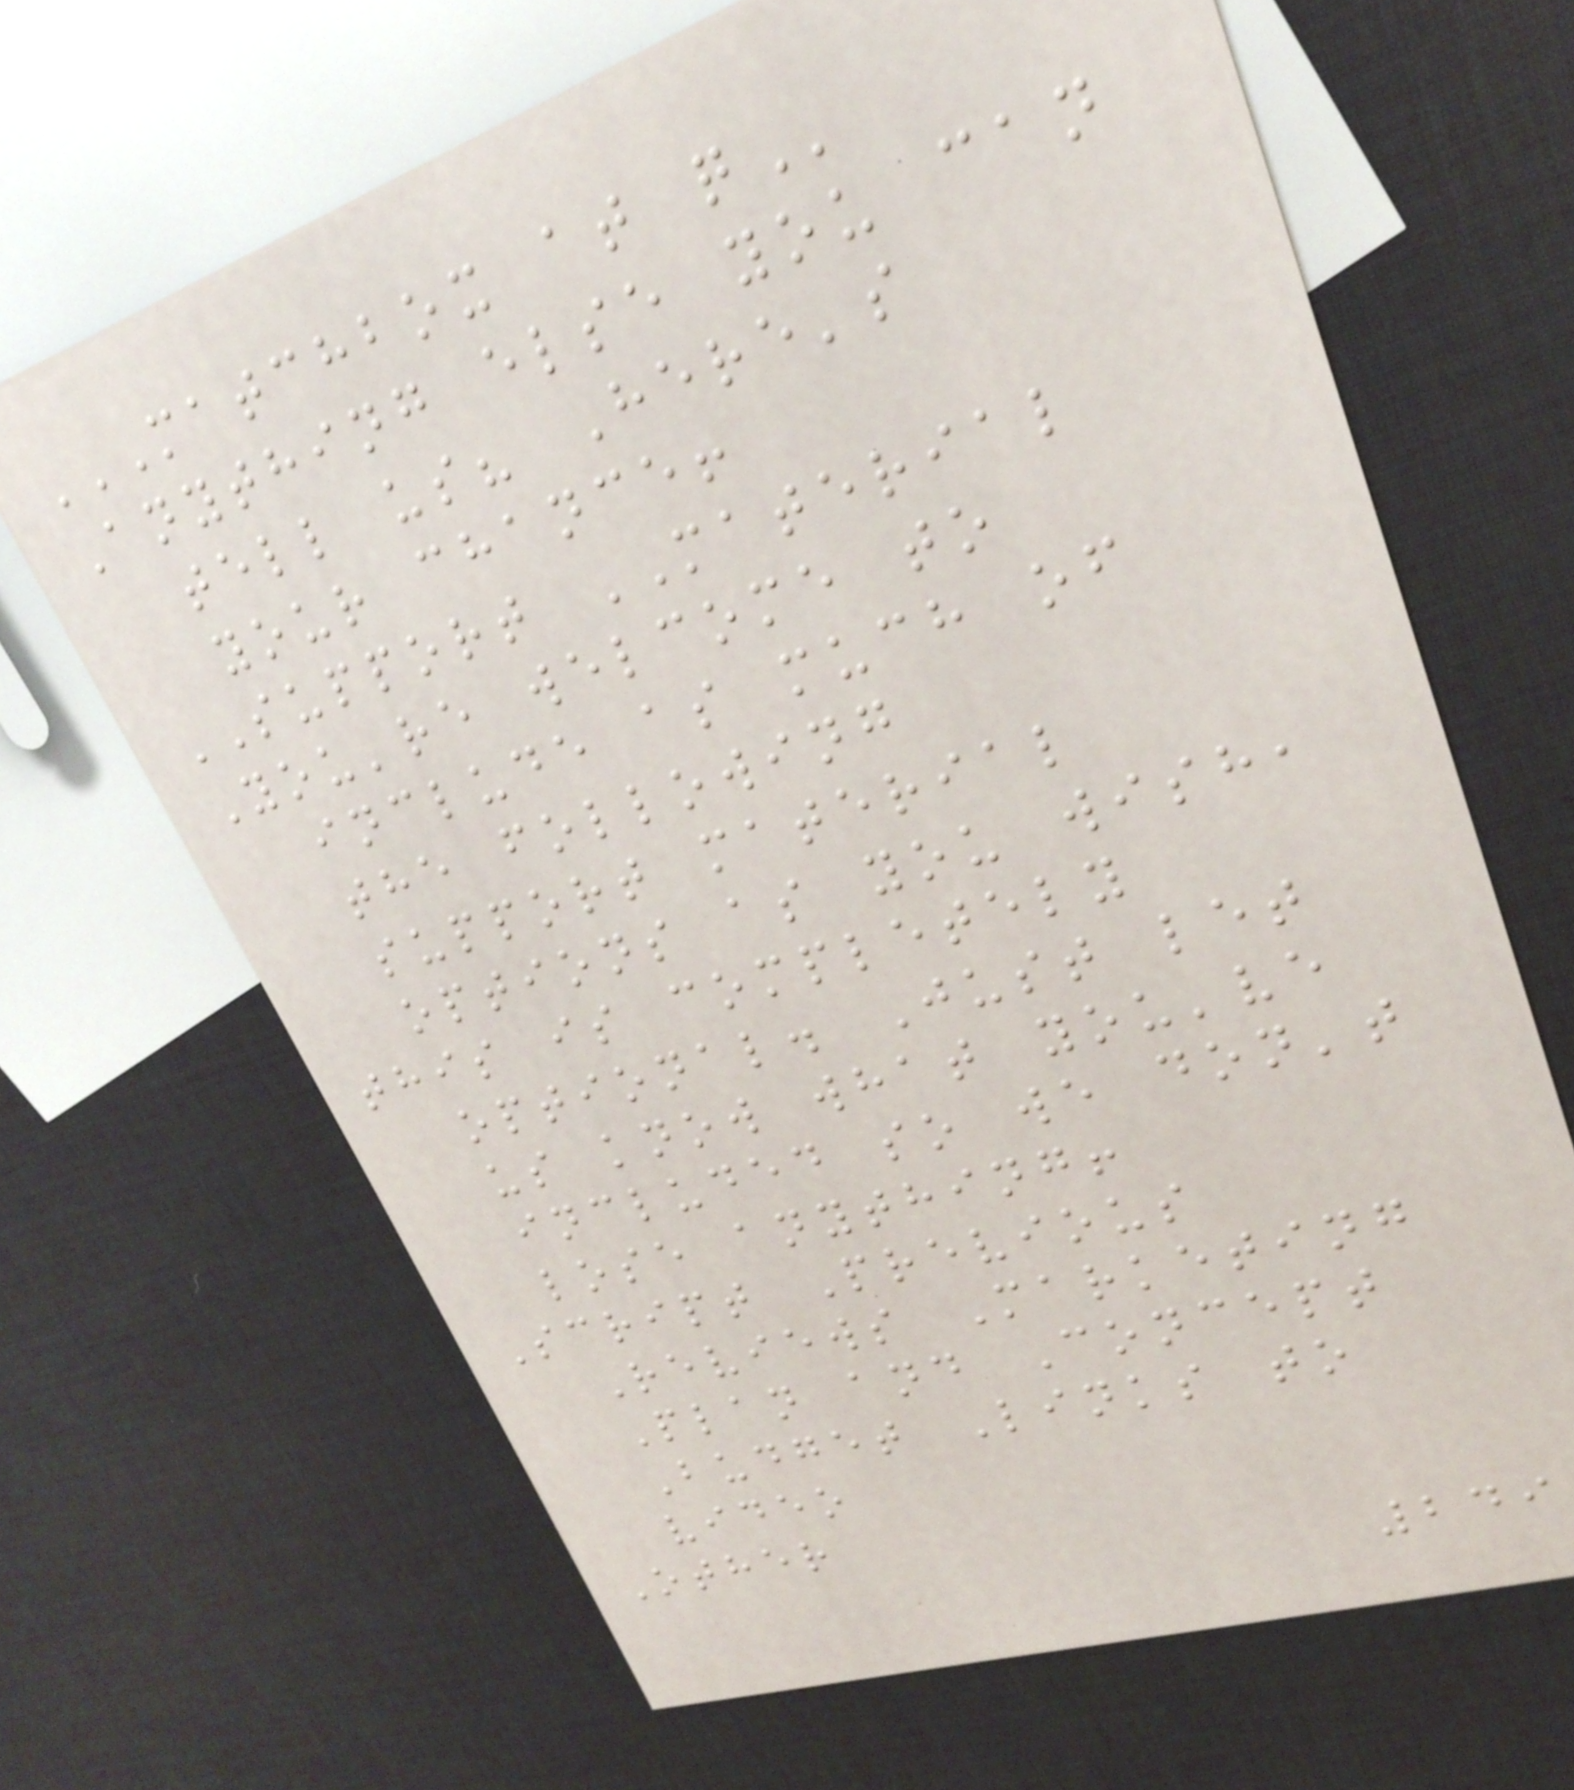MATCHBOX AT Q
Anything else you can
tell us? Here's
your chance!
SUPPORT MATERIAL
You're welcome to
include as much of
the following
support material
options as you wish,
this is completely
optional. Just let
us know what you've
included so we don't
lose anything!
Script Previous
Reviews Marketing
Plan and Concept
Budget Links to
video
Other
249
